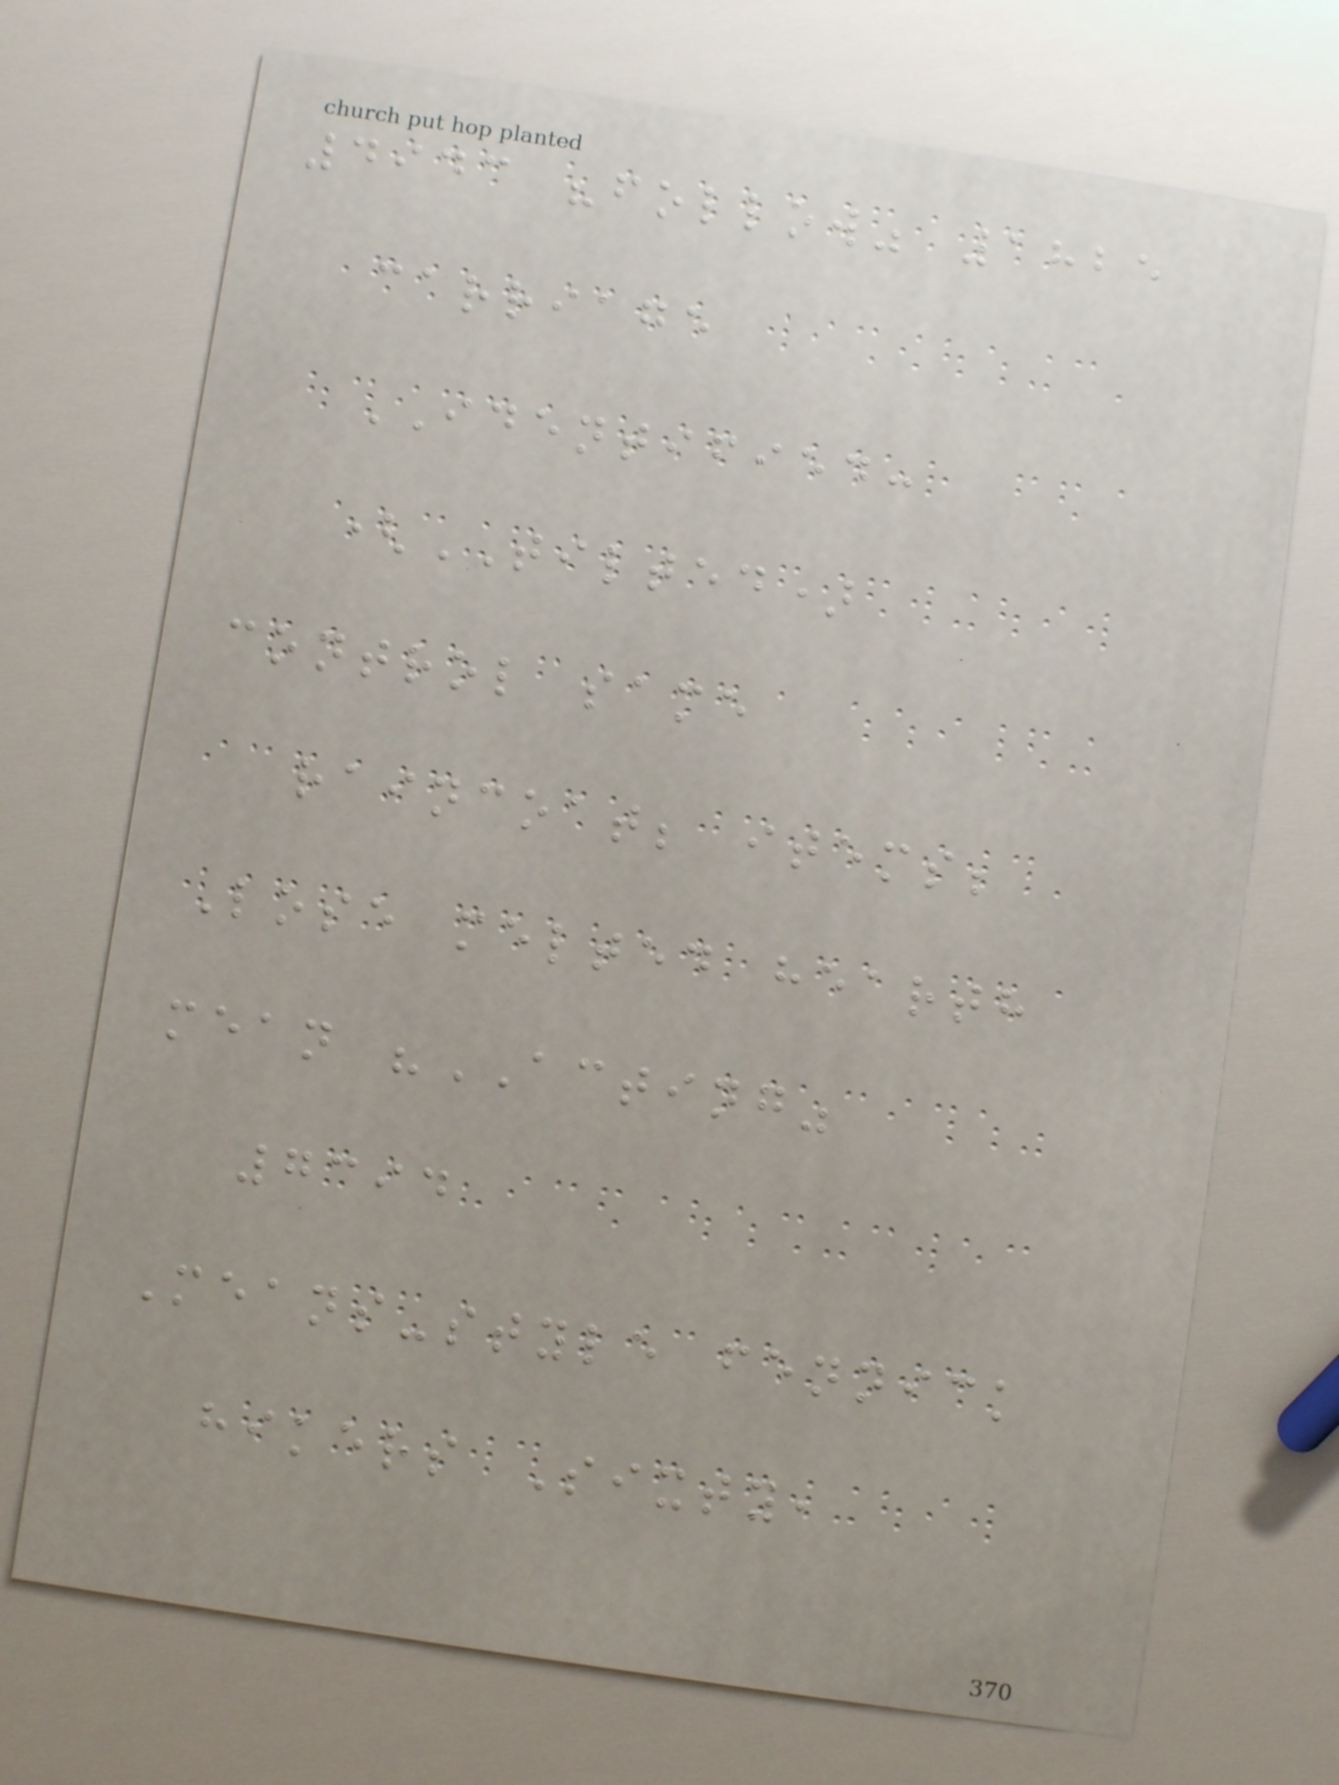4943 "follow" 1825
carriage
IDENTIFIED:
(TILTED)
control same
raincoat; items;
Lose melted hearth
mean "ACTING"
7394
Means-style fennick
hikers Sixty,
